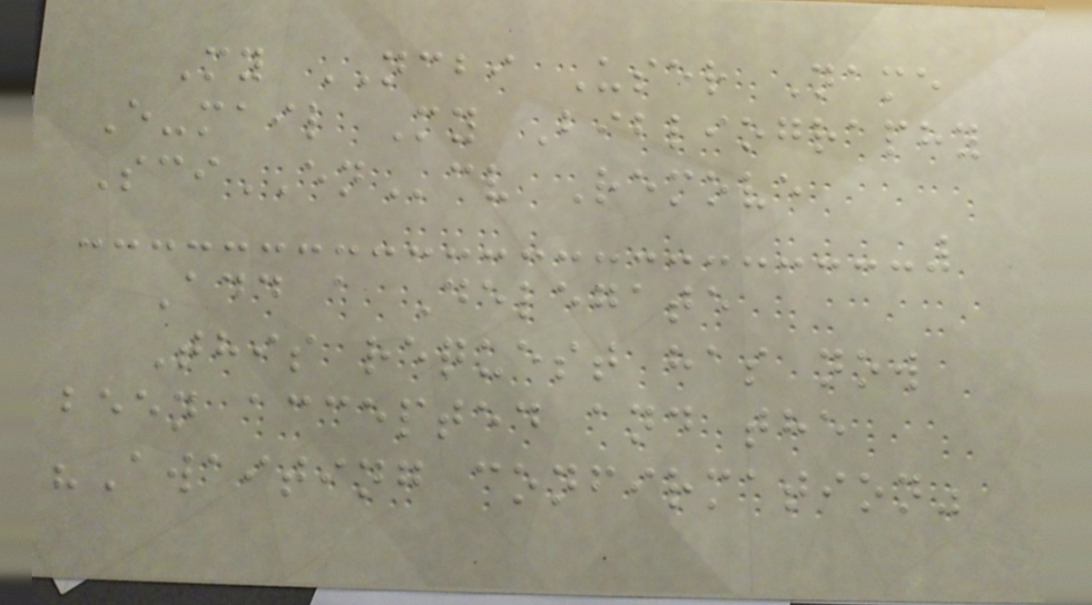My NCBI User Name
E-mail My Bibliography
SciENcv Remove
Add a Delegate
This request has now
been accepted and the
"Awaiting confirmation"
